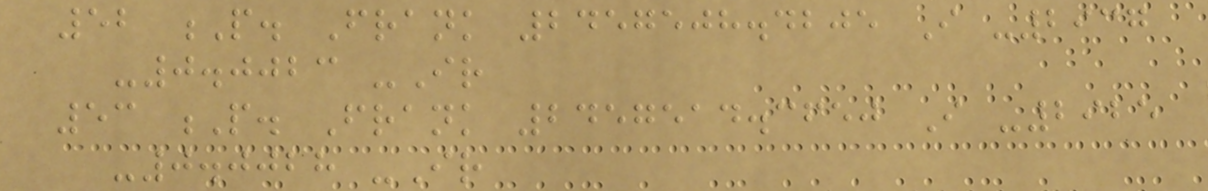52 P. Frank 2457508.4205 I -2937
-0.0023 -Ir
53 P. Frank 2457514.3650 I -2925
-0.0028 -Ir
